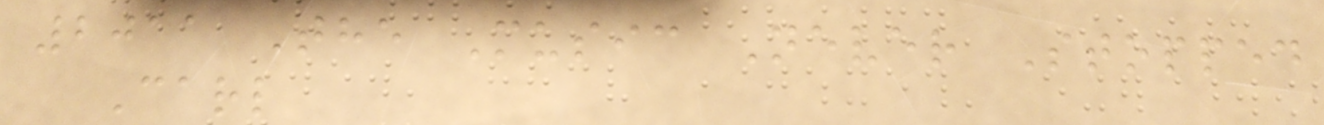2011 The Music Never Stopped
Carl
